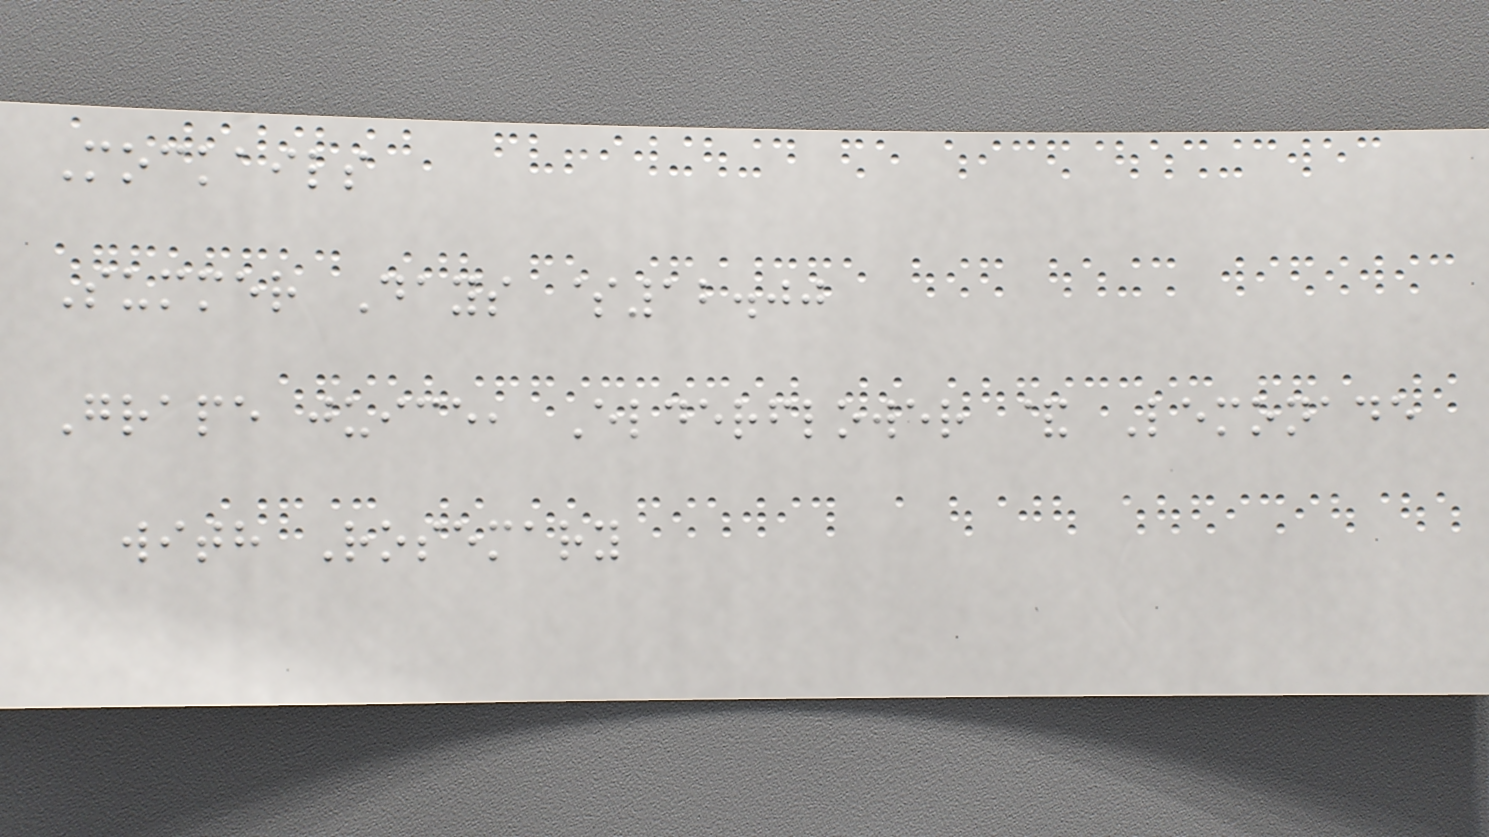Mockails
Summer Days $12.00
Grape juice, Elderflower & Lemonade
with Rosemary
